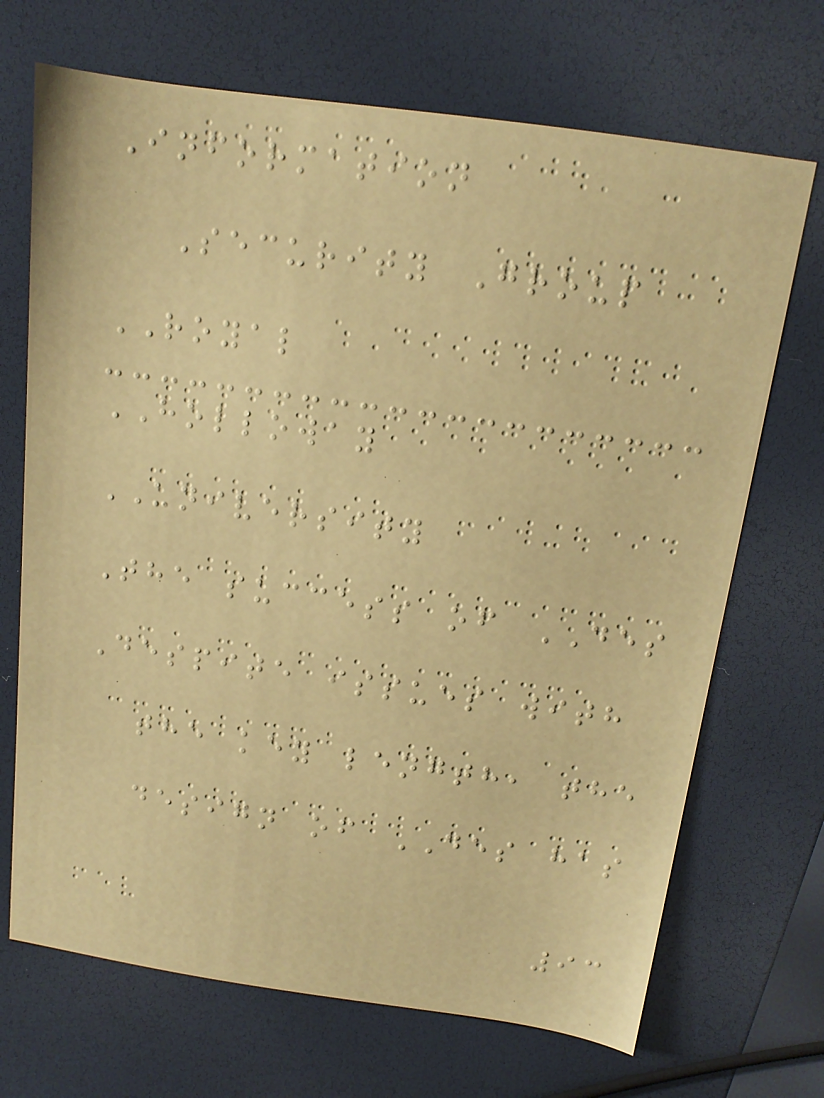Information
Security Group
ROYAL
HOLLOWAY
UNIVERSITY
The success of DES
Despite issues with
the key length, the
design of DES has
93
